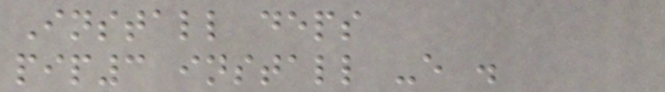Install deps
pip3 install -e .
